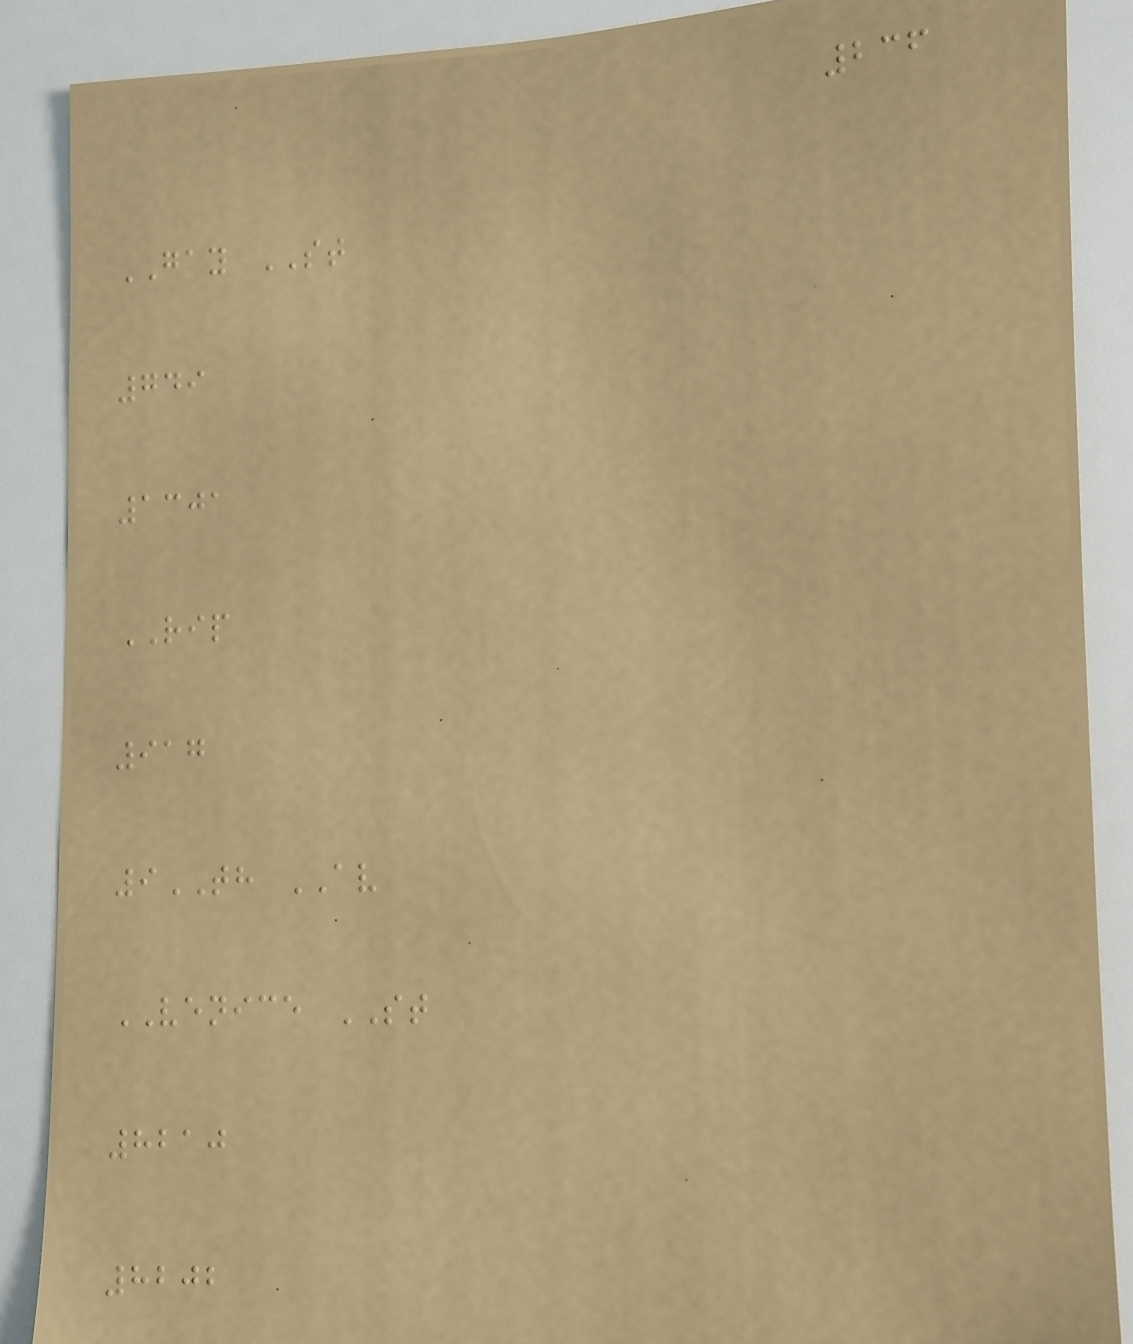236
GAY ST
749
1301
RIP
917
9TH AV
VENICE ST
8210
8202
